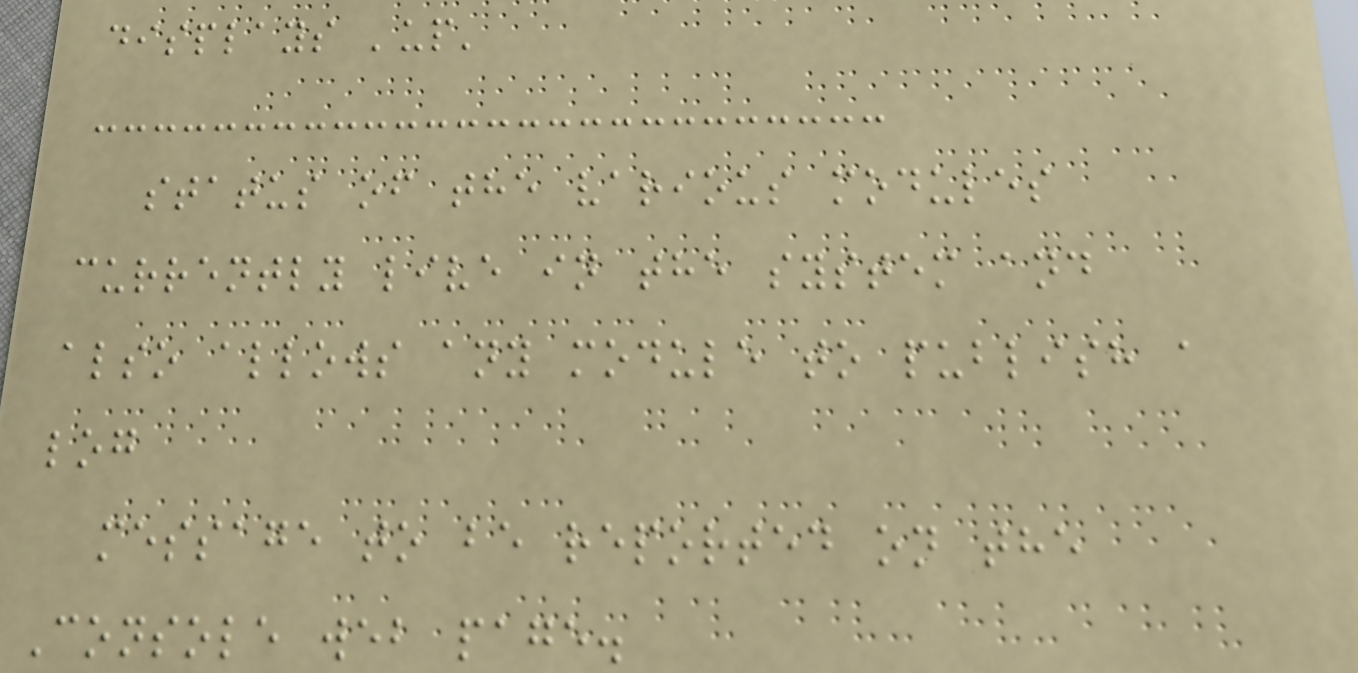displays 'up'
status of the various modules
currently live in the system and
also allows any module to publish a
log
message to be reported on the
Console web page.
